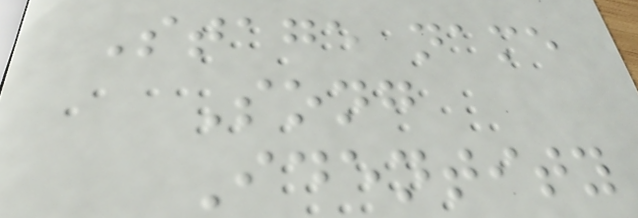Stage name
Song
Identity
